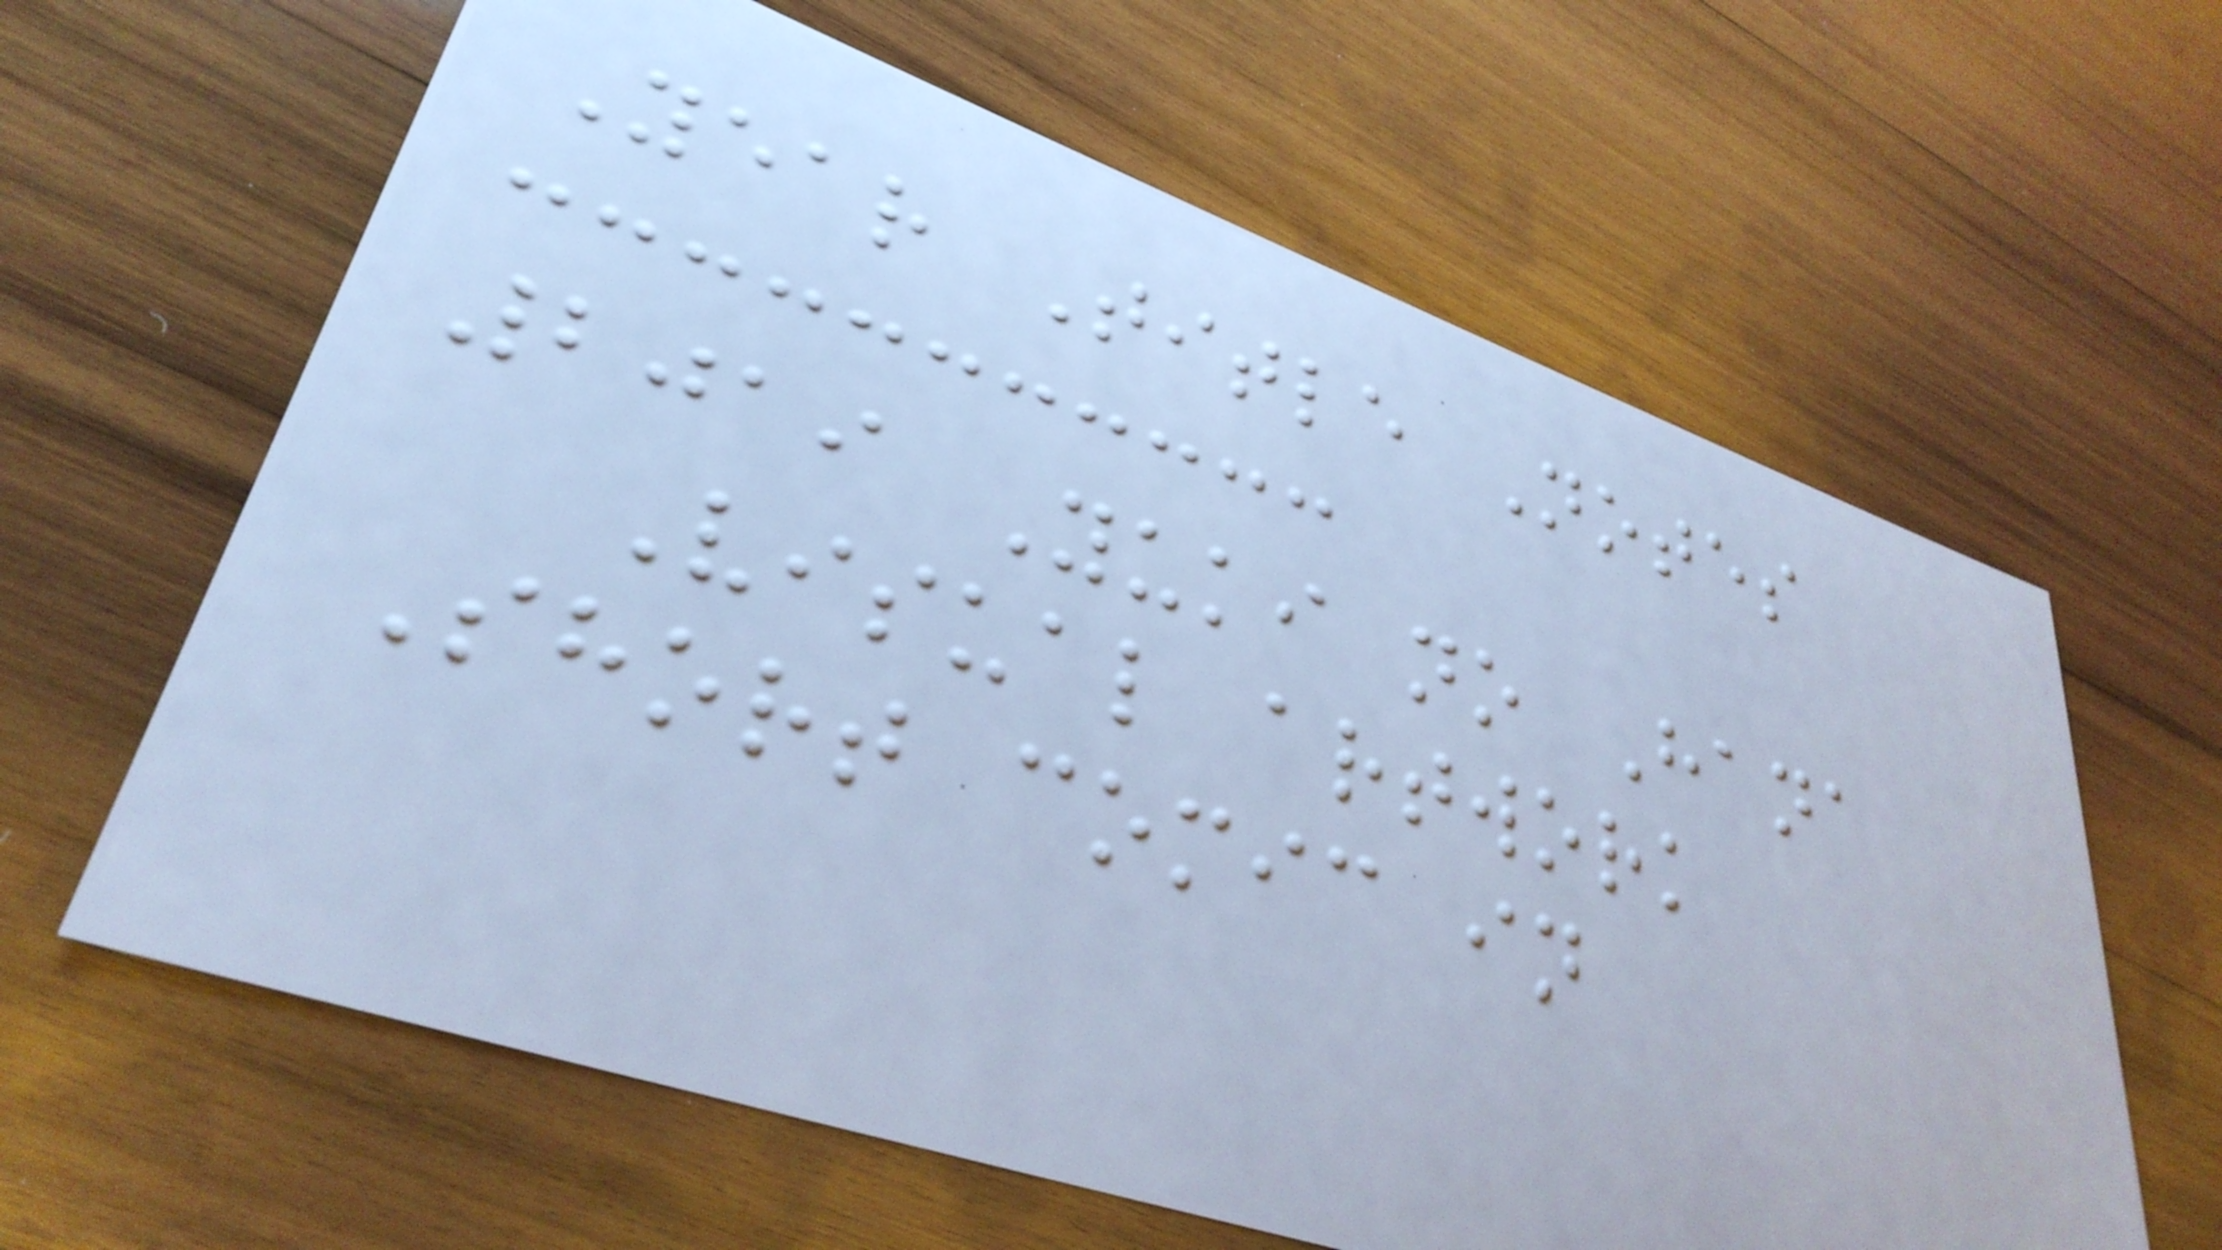Year Title Notes
2019 Yuki no Hana
Visual artwork
Short comic in
